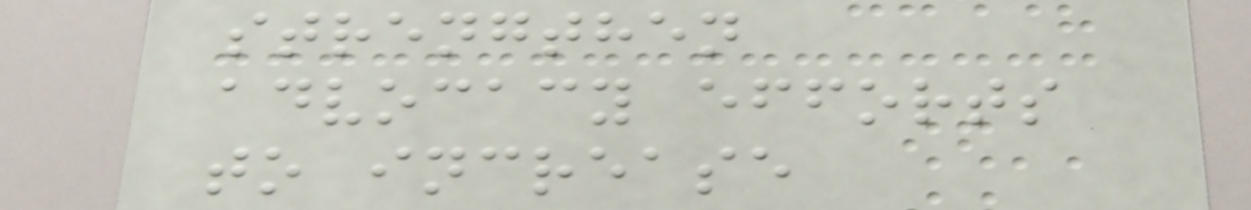strengthen
advocacy efforts
to increase
